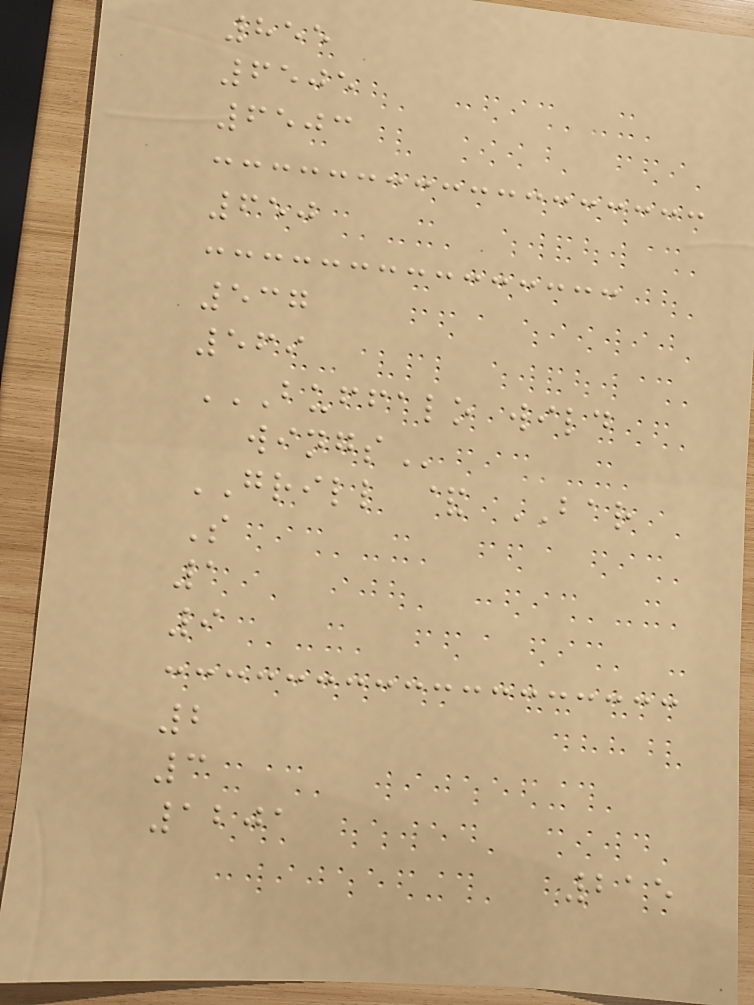855
6505
6503
650
537
569
BUFFALO WILD
WINGS
GRILL & BAR
S
1
9
2
3
1201
215
